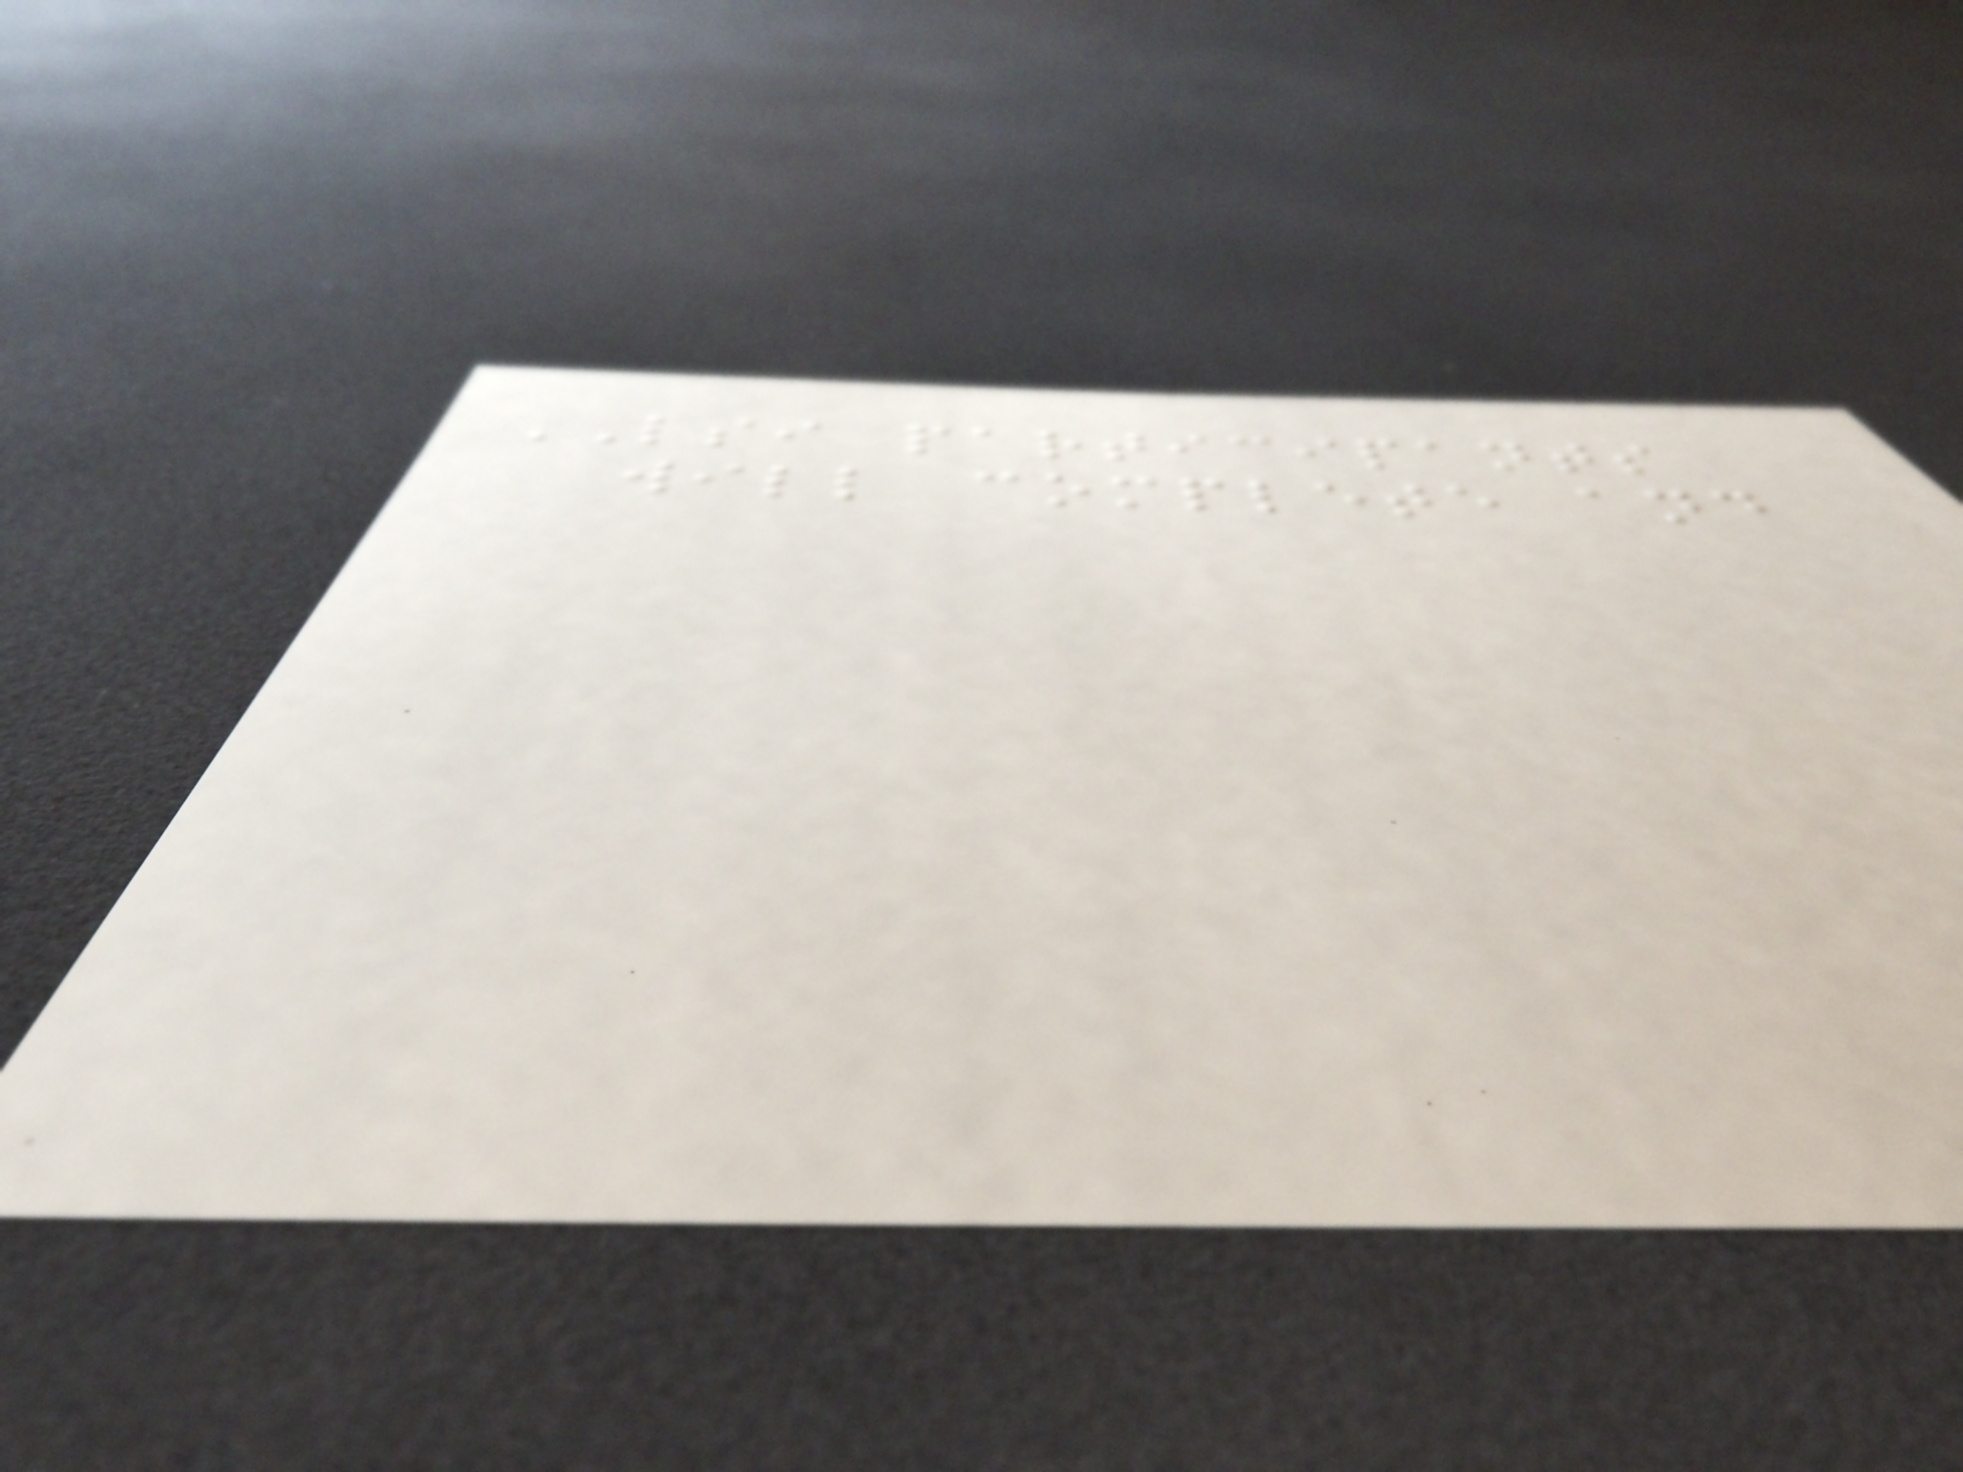LSI participants
will complete and
